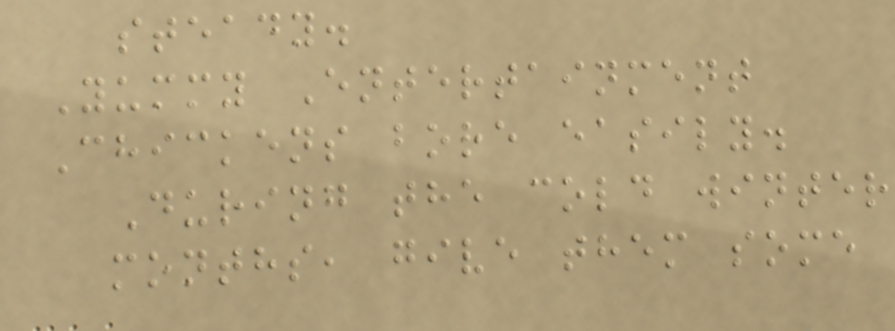steady.
Yummy Entertainment
Chickens bore easily.
During the cold winter
months, give them some
